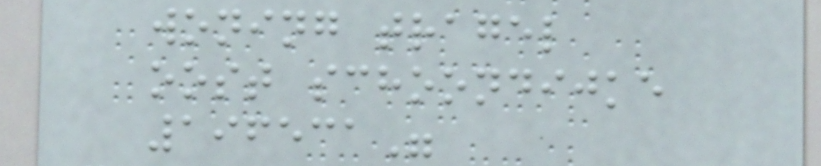woning tragel
oost schoondijke
196531"
